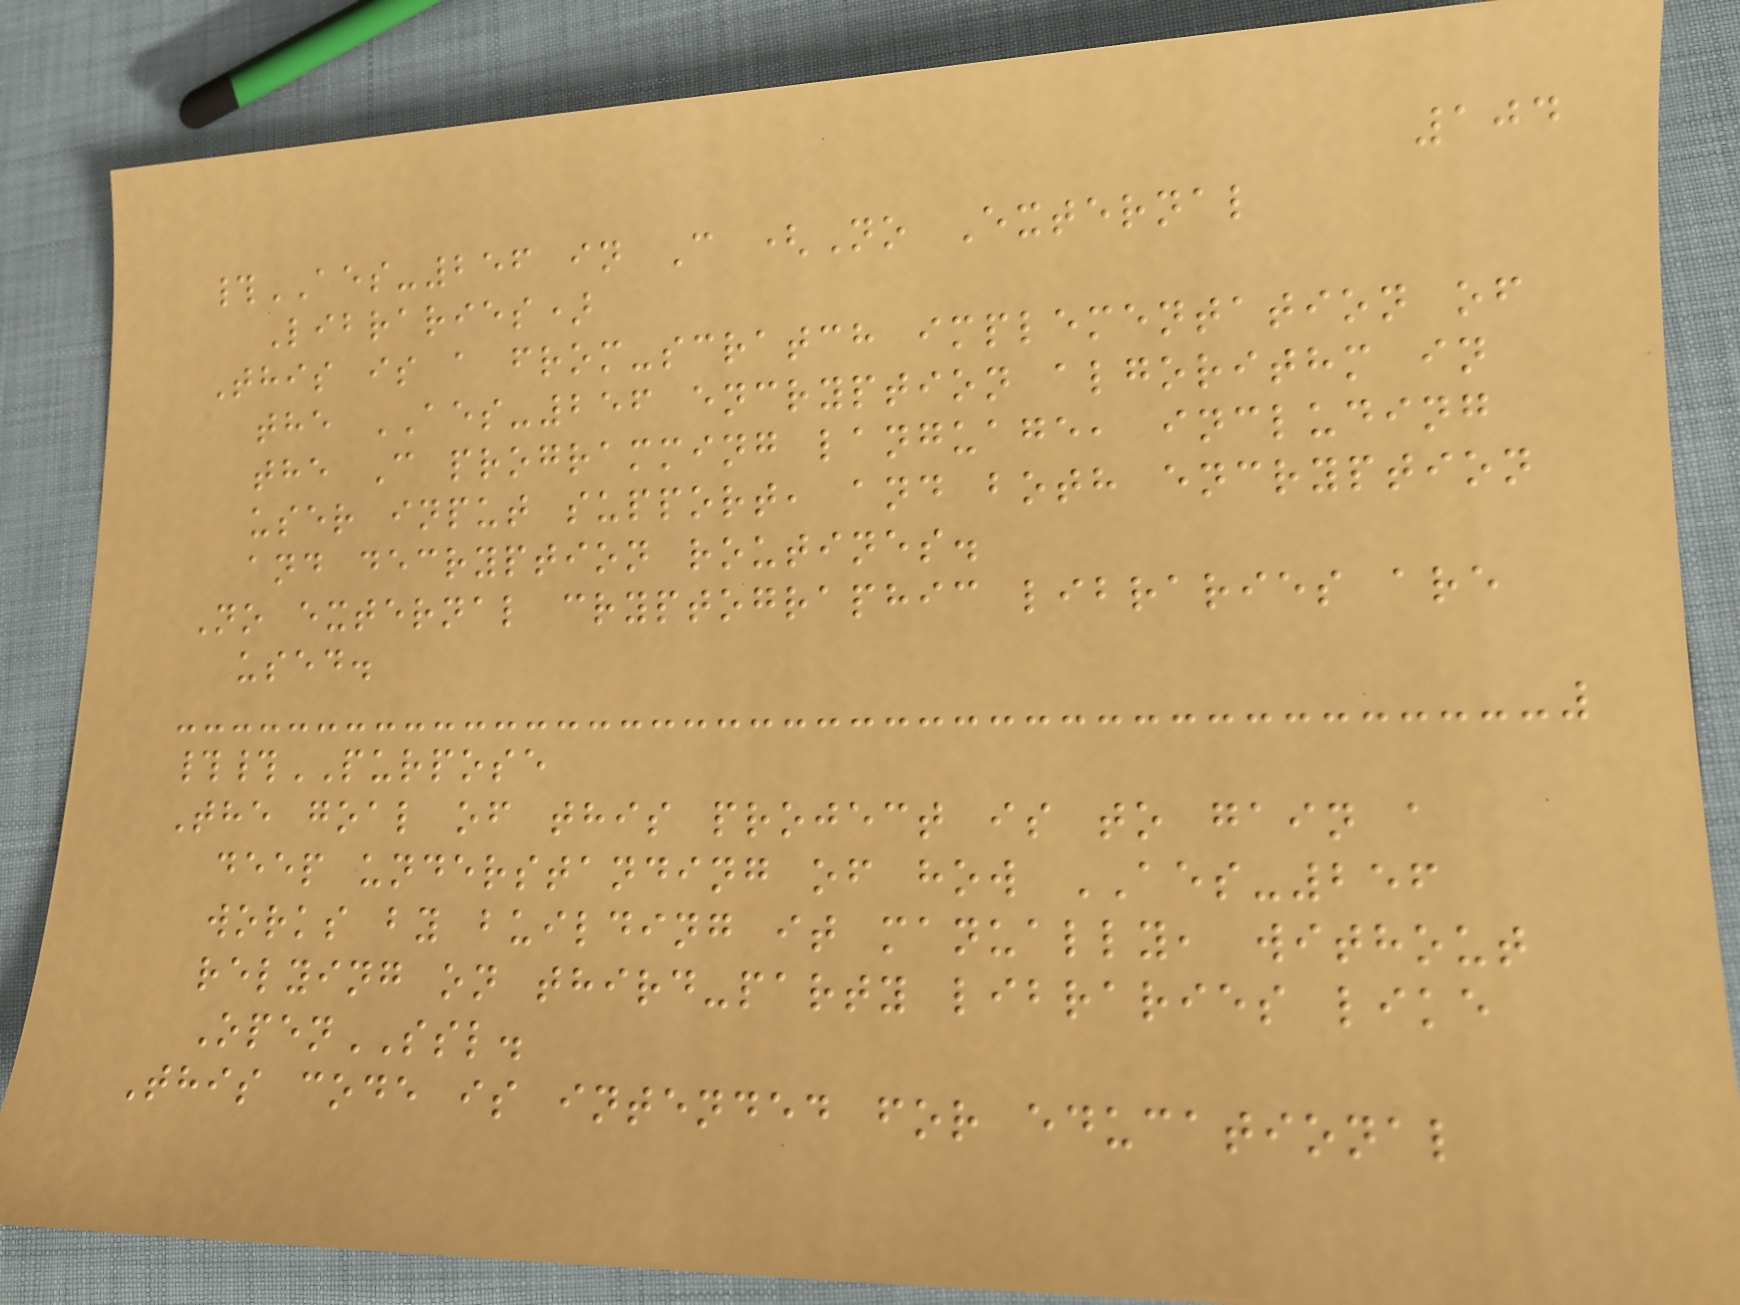104
#AES-256 in C (No External
Libraries)
This is a from-scratch implementation of
the AES-256 encryption algorithm in
the C programming language, including
user input support, and both encryption
and decryption routines.
No external cryptographic libraries are
used.
##PURPOSE
The goal of this project is to gain a
deep understanding of how AES-256
works by building it manually, without
relying on third-party libraries like
OpenSSL.
This code is intended for educational
